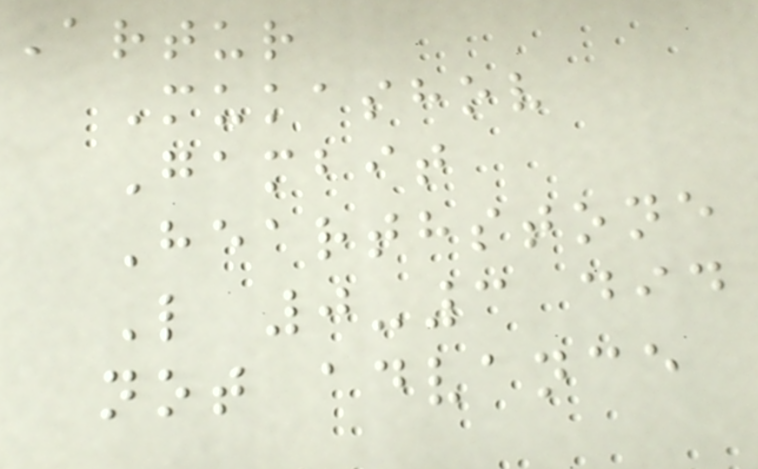Artur
Mukashov
Gambit
Hearthstone
L 0-3 did
not advance
